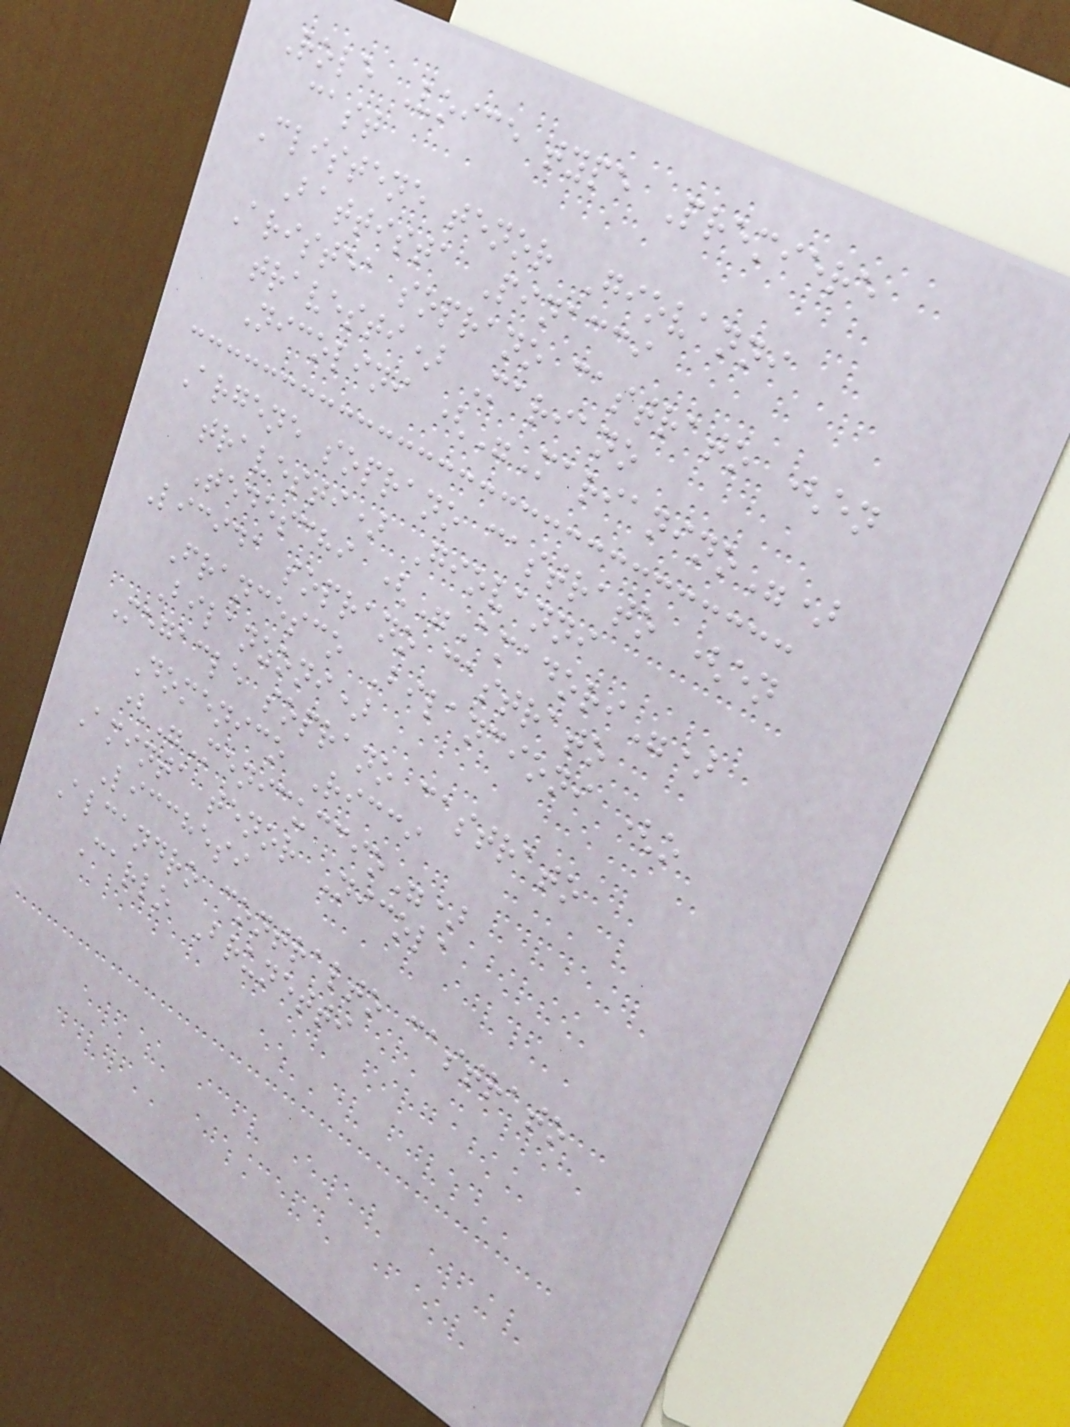Role Voice type Premiere
cast
Clistene tenor Giovanni
Battista Pinacci
Aristea soprano castrato (en
travesti) Mariano
Nicolini ("Marianino")
Argene soprano castrato (en
travesti) Giovanni
Tedeschi ("Amadori")
Licida soprano castrato
Francesco Bilancioni (o
Bilanzoni)
Megacle soprano castrato
Domenico Ricci
("Menicuccio")
Aminta tenor Nicola
Licchesi
Alcandro contralto castrato
Carlo Brunetti
